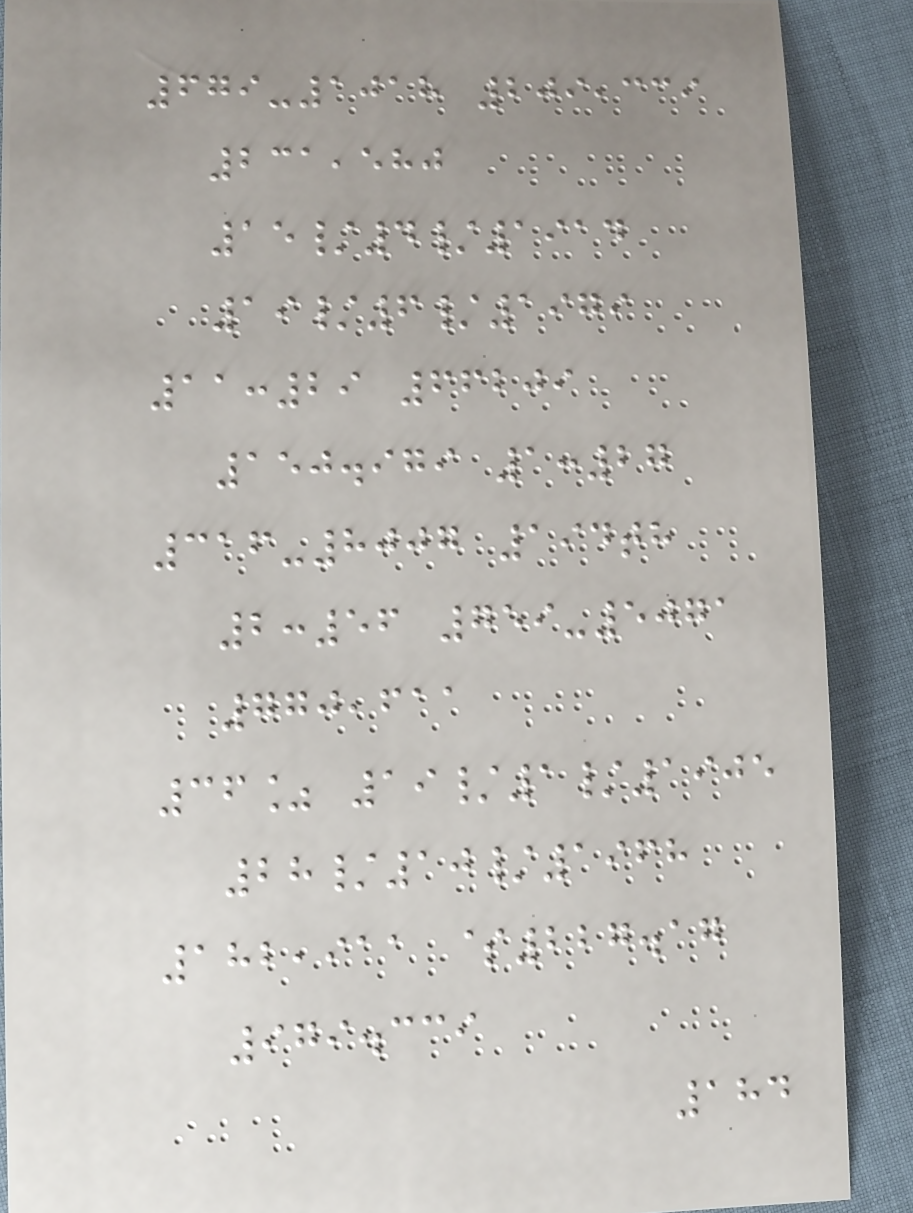679-1018 209,339
231,580
15/4/1914
19/6/1979
11:29 66209
150.979 1:27
316-8007 194th
2:56 759-5071
770,611
36% 19/1/1905
28/10/1968
182,911 $227.17
979.339
184
